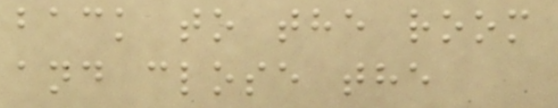back to the room
and close the
